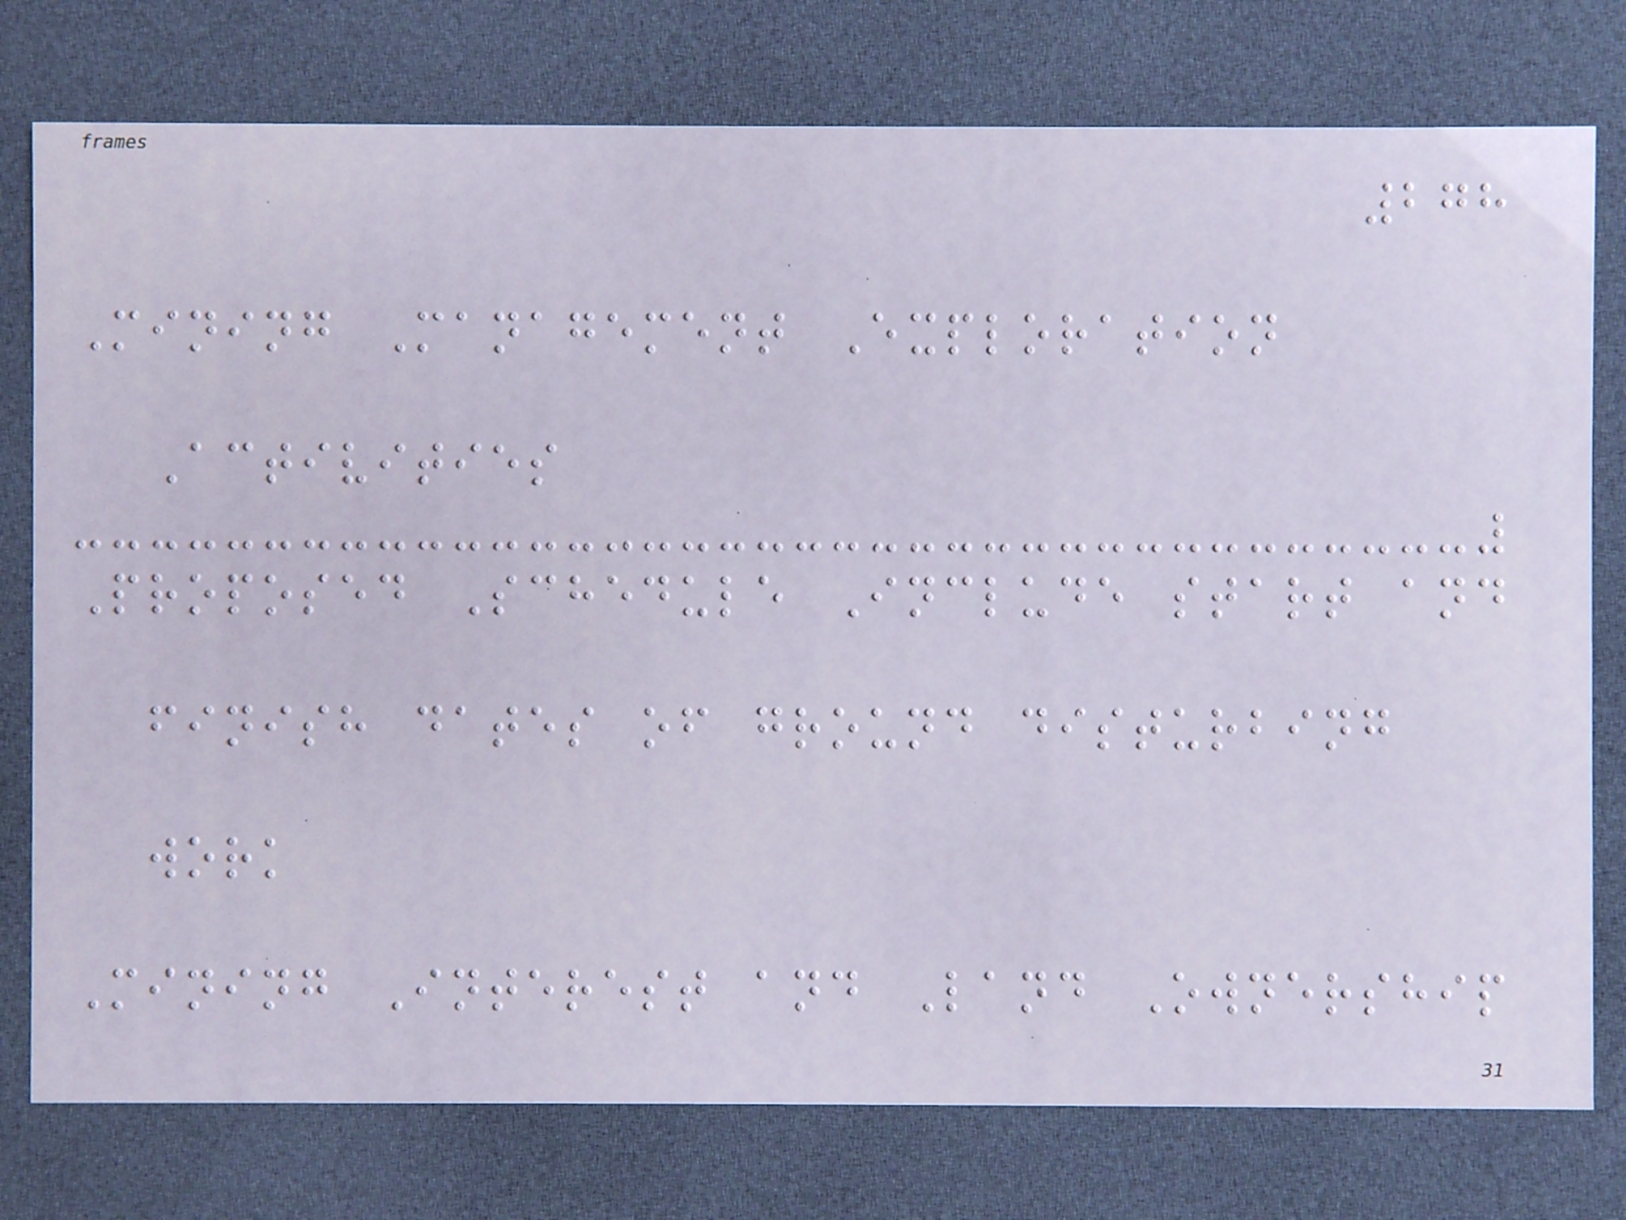278
Mining Management Exploration
Activities
Proposed Schedule Include start and
finish dates of ground disturbing
work
Mining Interest and Land Ownership
